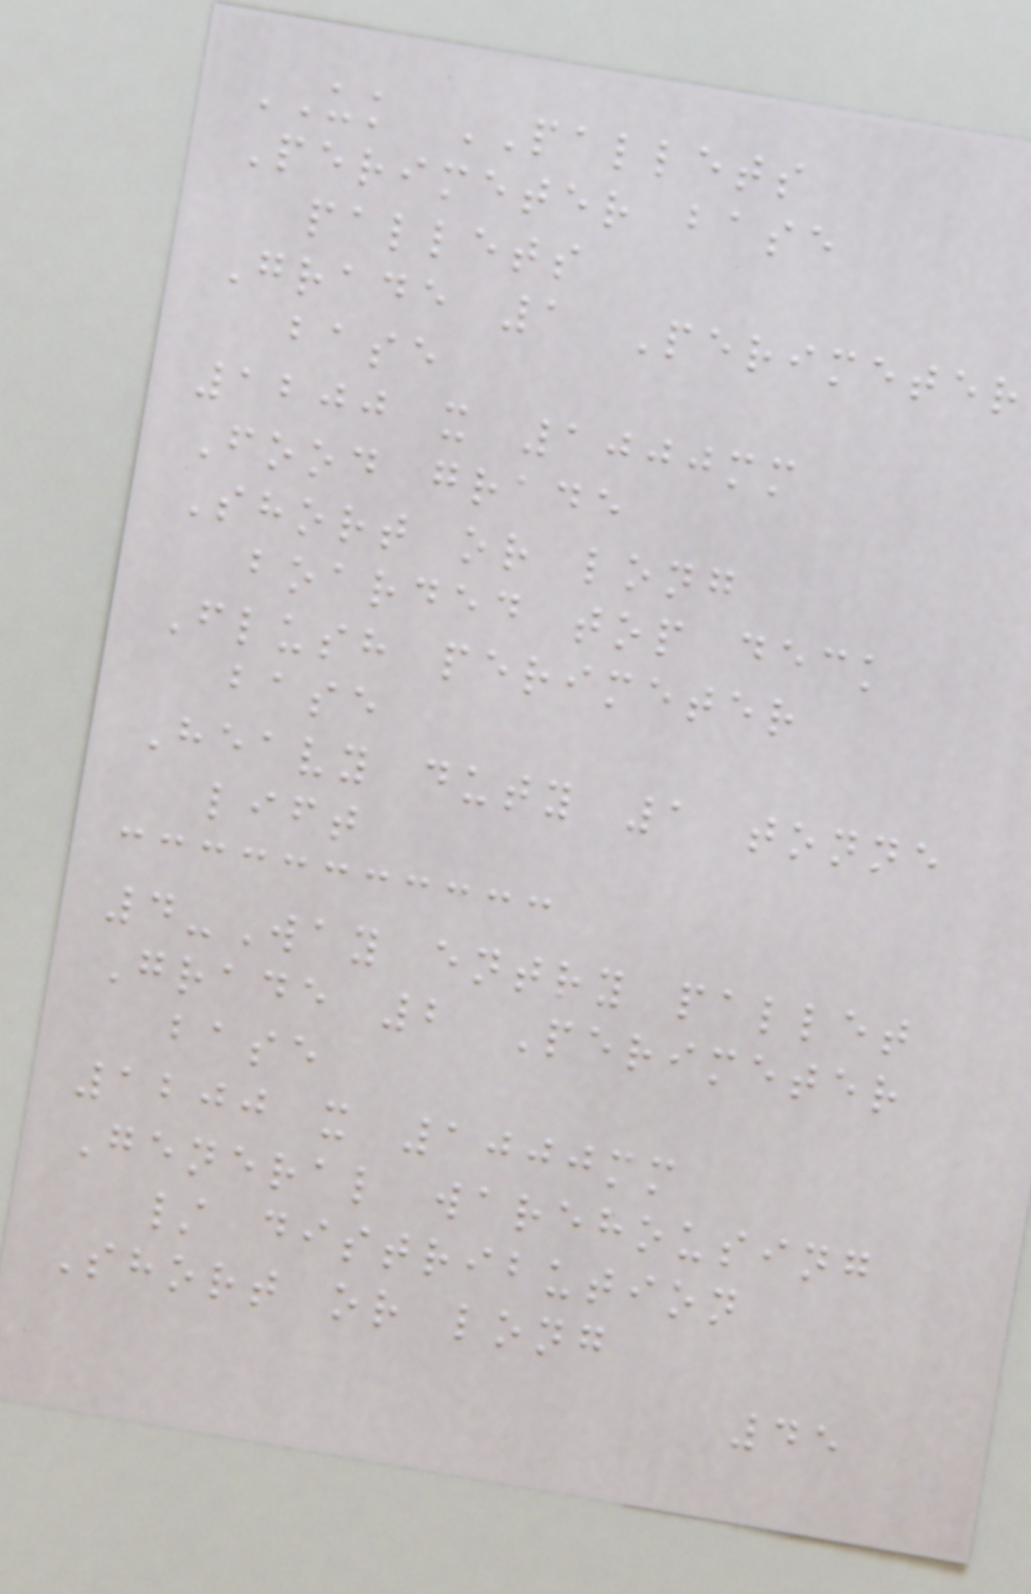UK PALLETS
Perimeter base
pallets
Grade 1 Perimeter
base
1200 x 1000mm
Food grade
Short or long
boarded top deck
Flush perimeter
base
Heavy duty 1 tonne
lift
4-Way entry pallet
Grade 2 Perimeter
base
1200 x 1000mm
General warehousing
/ distribution
Short or long
45
